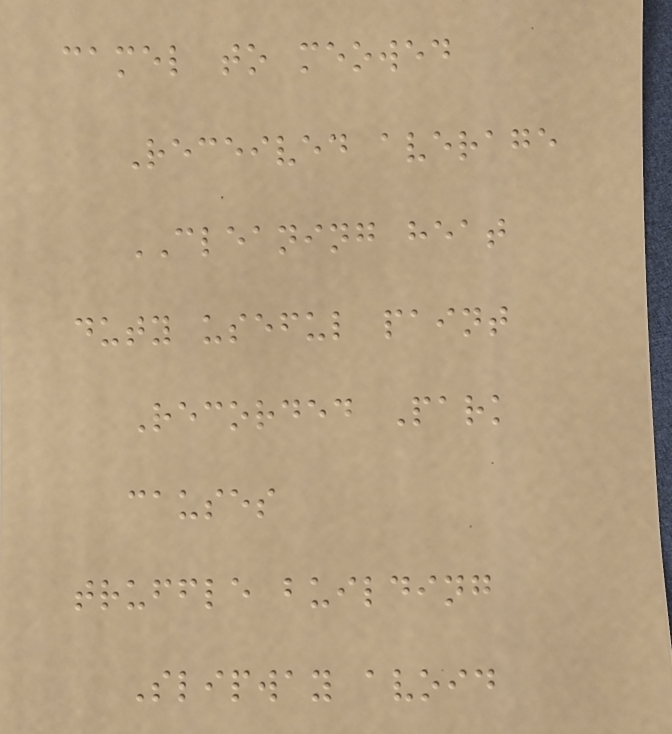camel to meowed
Received average
CLEANING heat
duty useful paint
Recorded Park
causes
truffle building
Slipway avoid
